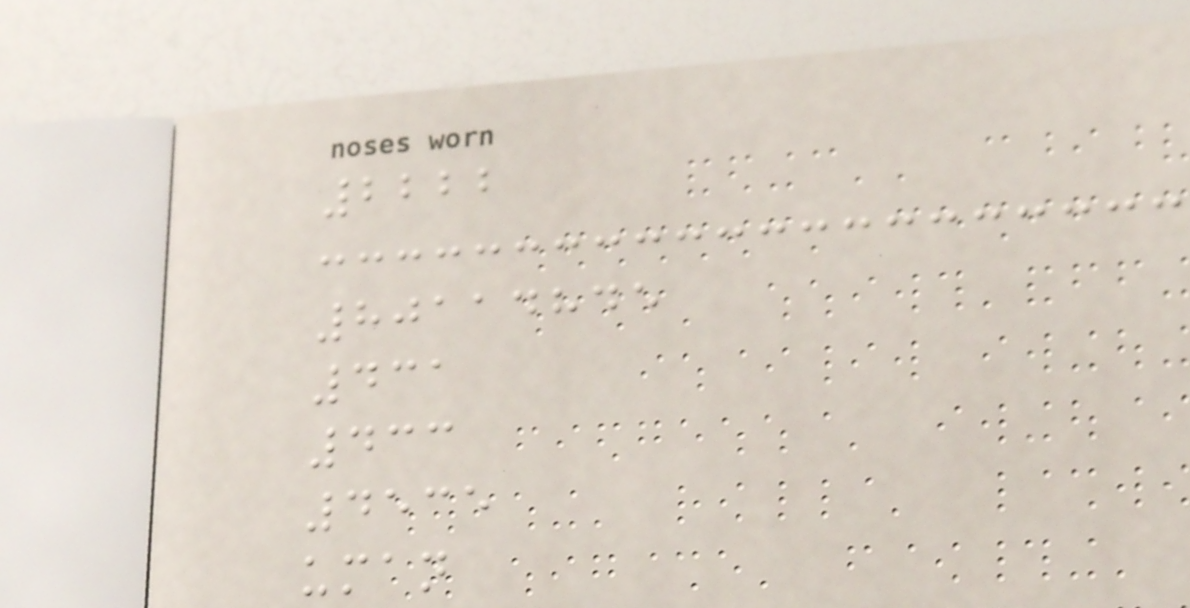2222
80114845
431
433
4535
uman
